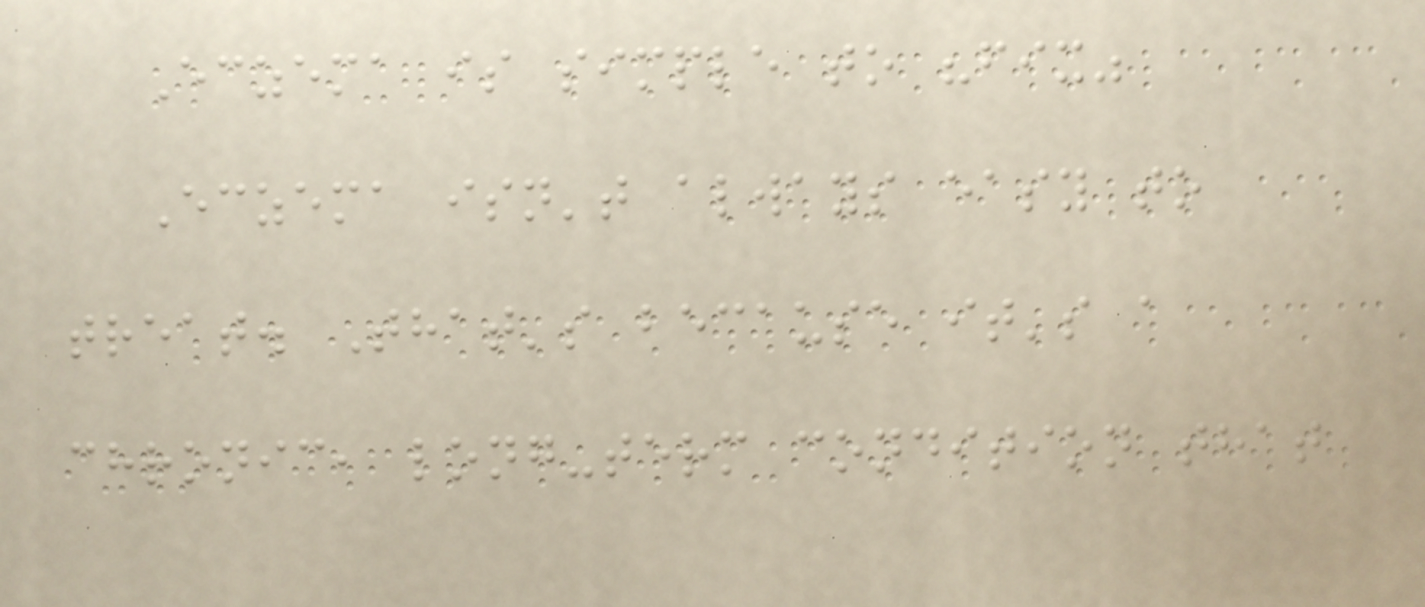Eczema is simple to "fix"
Eczema isn't always easy to
treat. That's because it's a
chronic, long-term condition that
